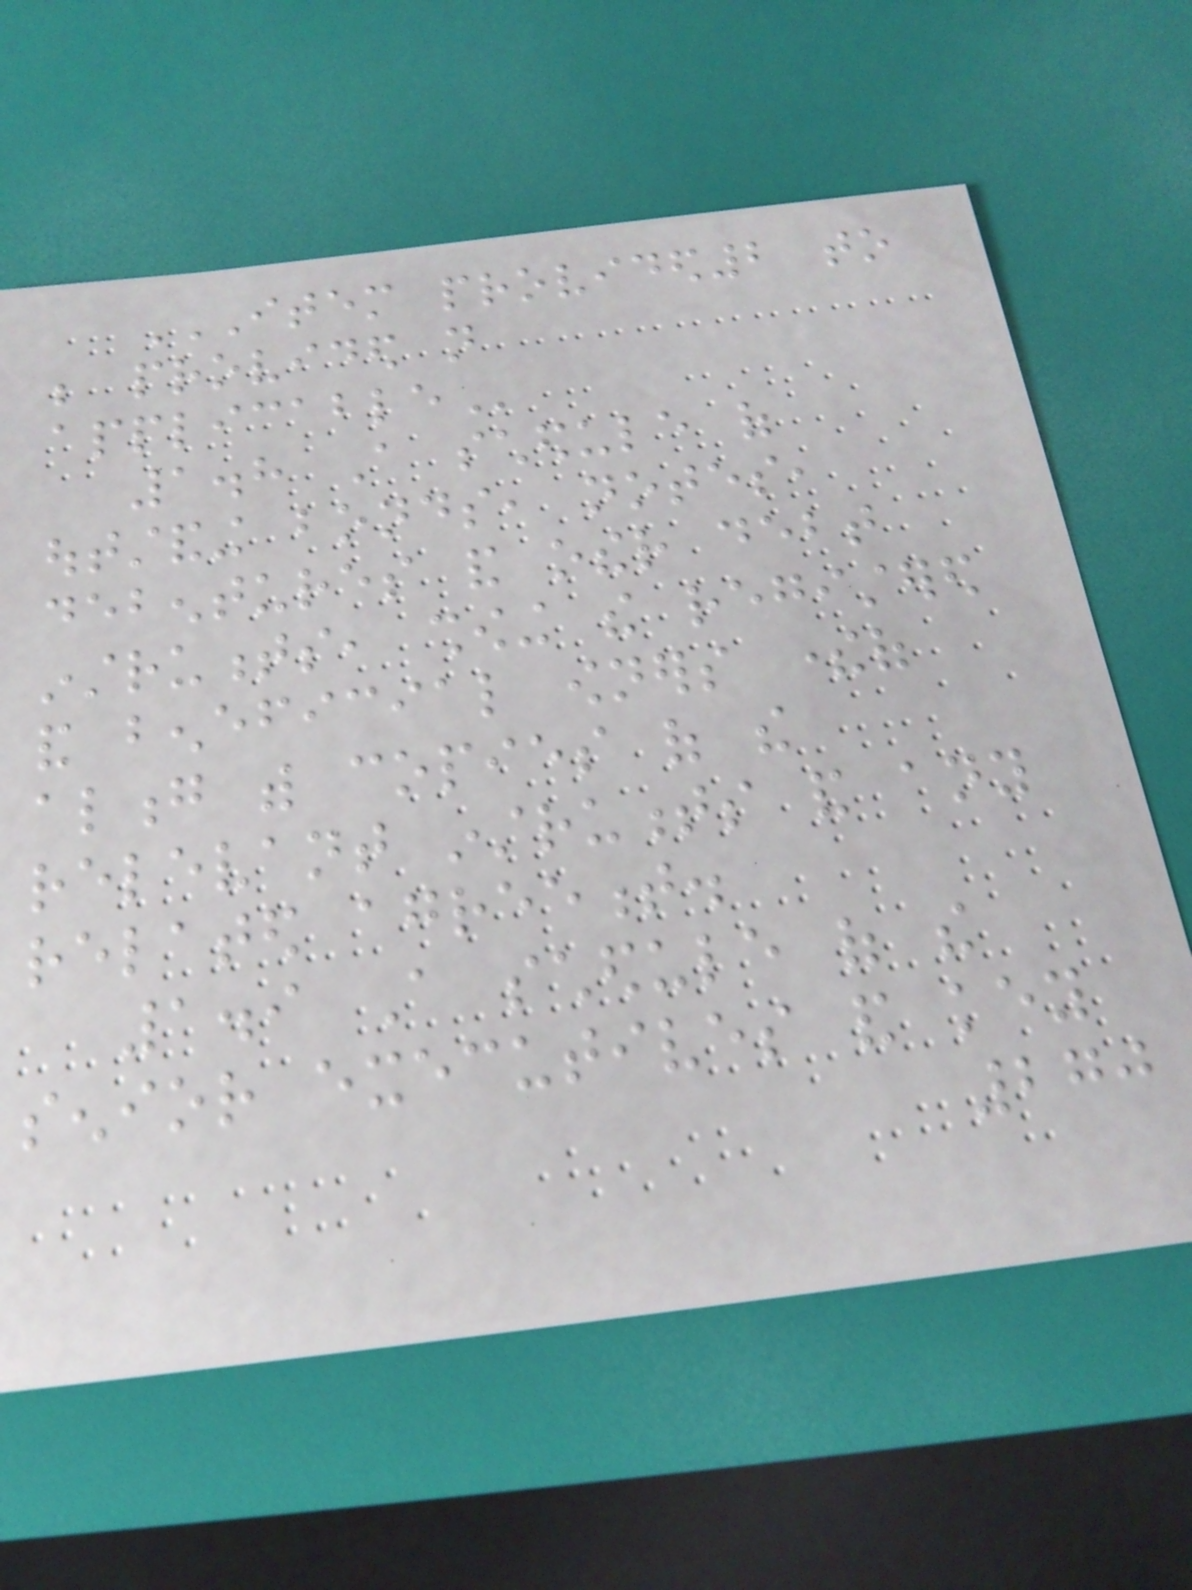ITEM PROVIDED2 TO
BE PROVIDED NOT
APPLICABLE
1.8 A schedule of
outstanding bonds, notes,
debentures and other debt
instruments, showing the registered
and beneficial owners thereof
along with copies of the
relevant instruments and any
related agreement.
1.9 A schedule of the
senior executives and key
270
